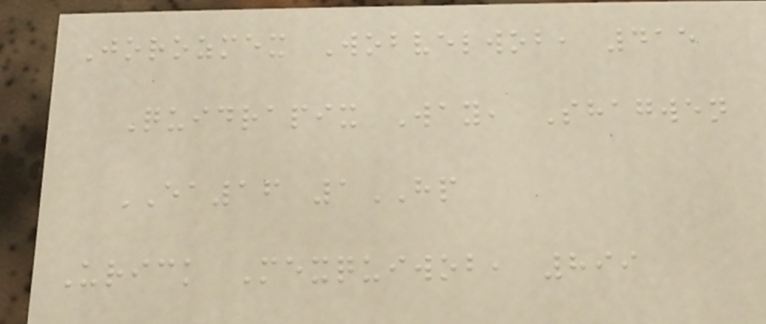Jorozmex Wobvelwob, 415
Quidrapix Way, Shagwen
EA16 1HP
Urick Mexquiwob, 899
